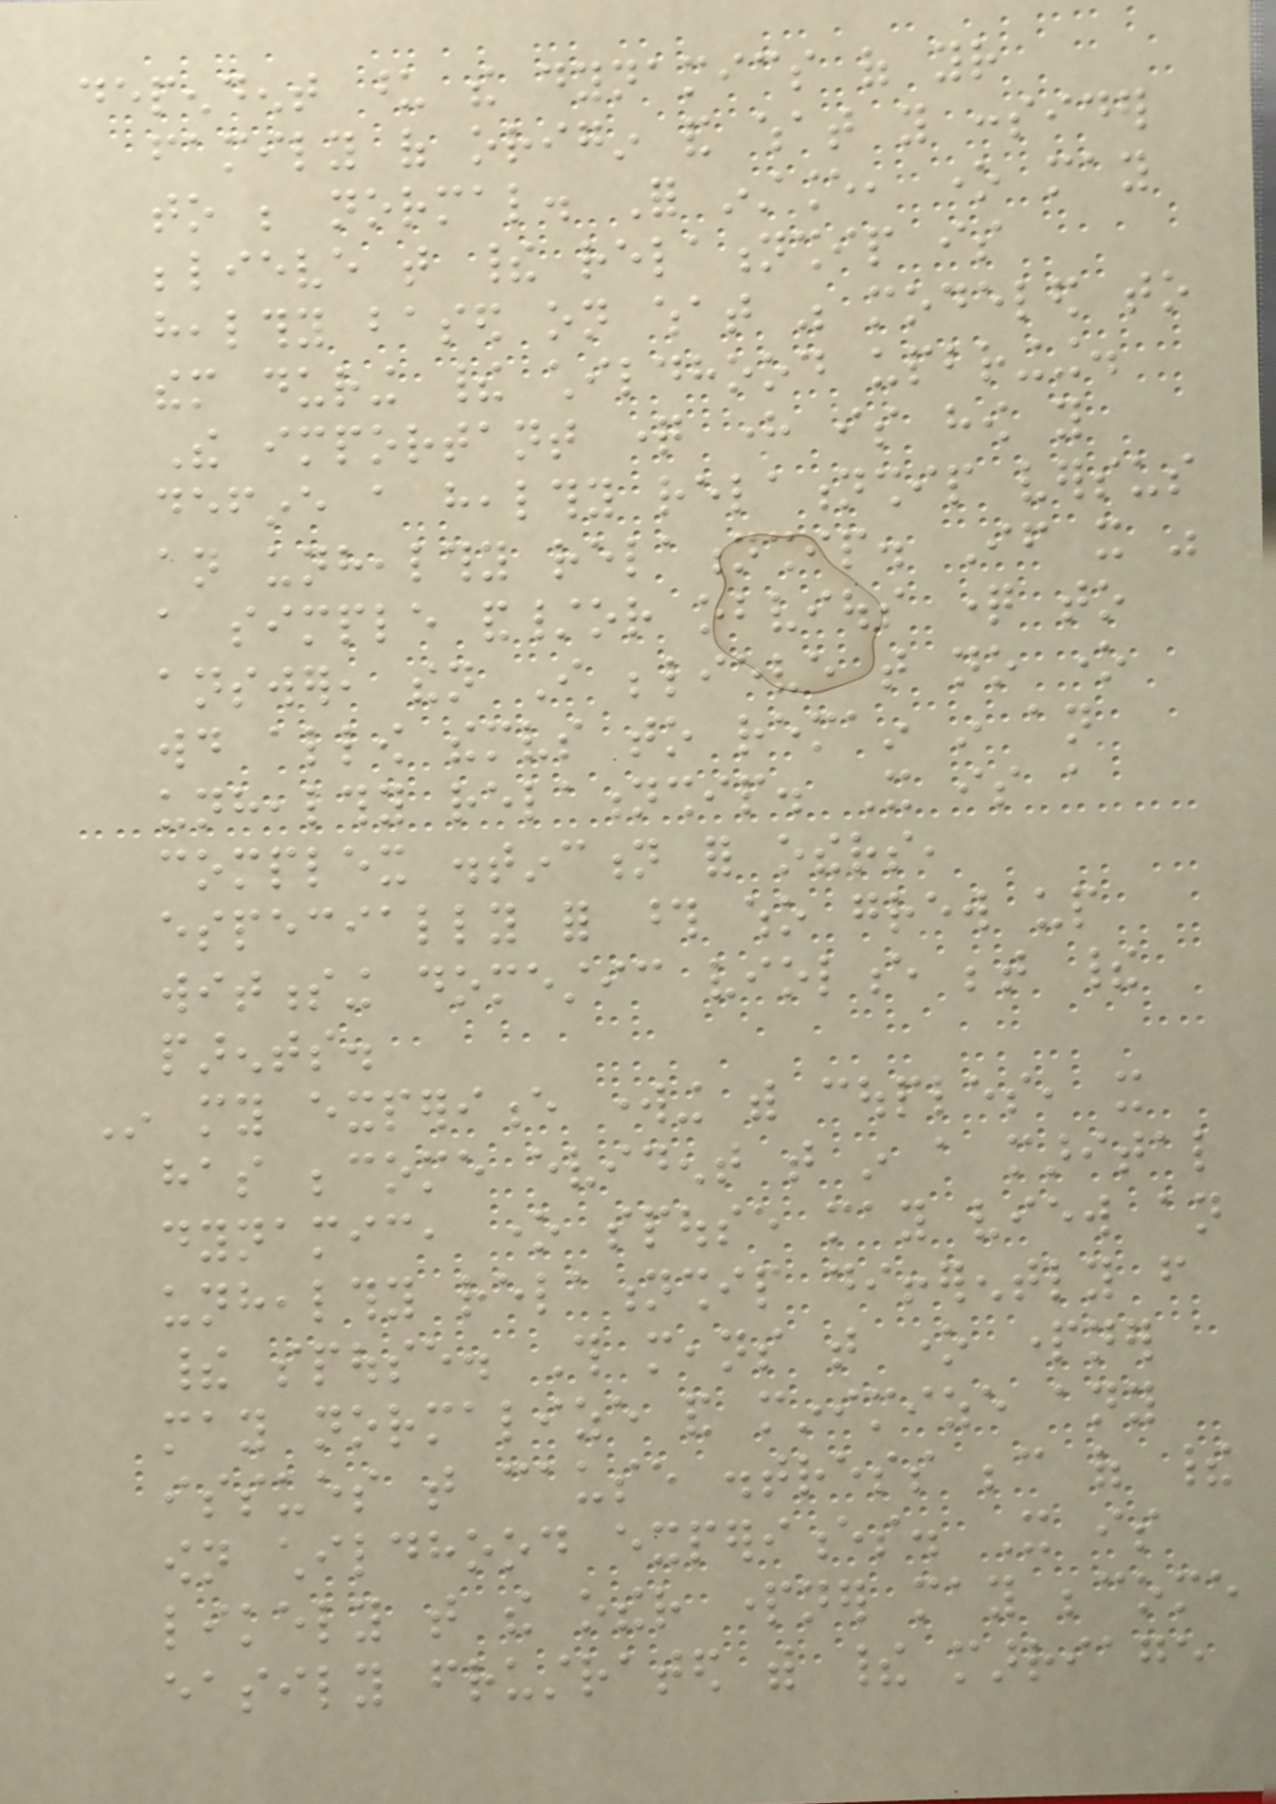dependent upon the dynamics of your
family of origin and what you consider
to be normal. For instance, one may
believe that their relationship is
healthy based on what was modeled to
them during their childhood upbringing.
The important question here is how you
define a healthy relationship versus
an unhealthy relationship. If it was
a simple and/or obvious question to
answer, then I believe that no one
would allow themselves to remain in an
unhealthy relationship. It is a
complex distinction for others,
especially for those who grew up
witnessing domestic violence between their
parents.
In my experience working with couples, it
has become evident that in a marital
dynamic, one spouse may view an
unhealthy relationship differently from
their spouse. This means that one partner
may normalize and minimize any
issues that cause distress because of their
own childhood experiences. It is
likely that the other partner may become
easily frustrated with their marriage
